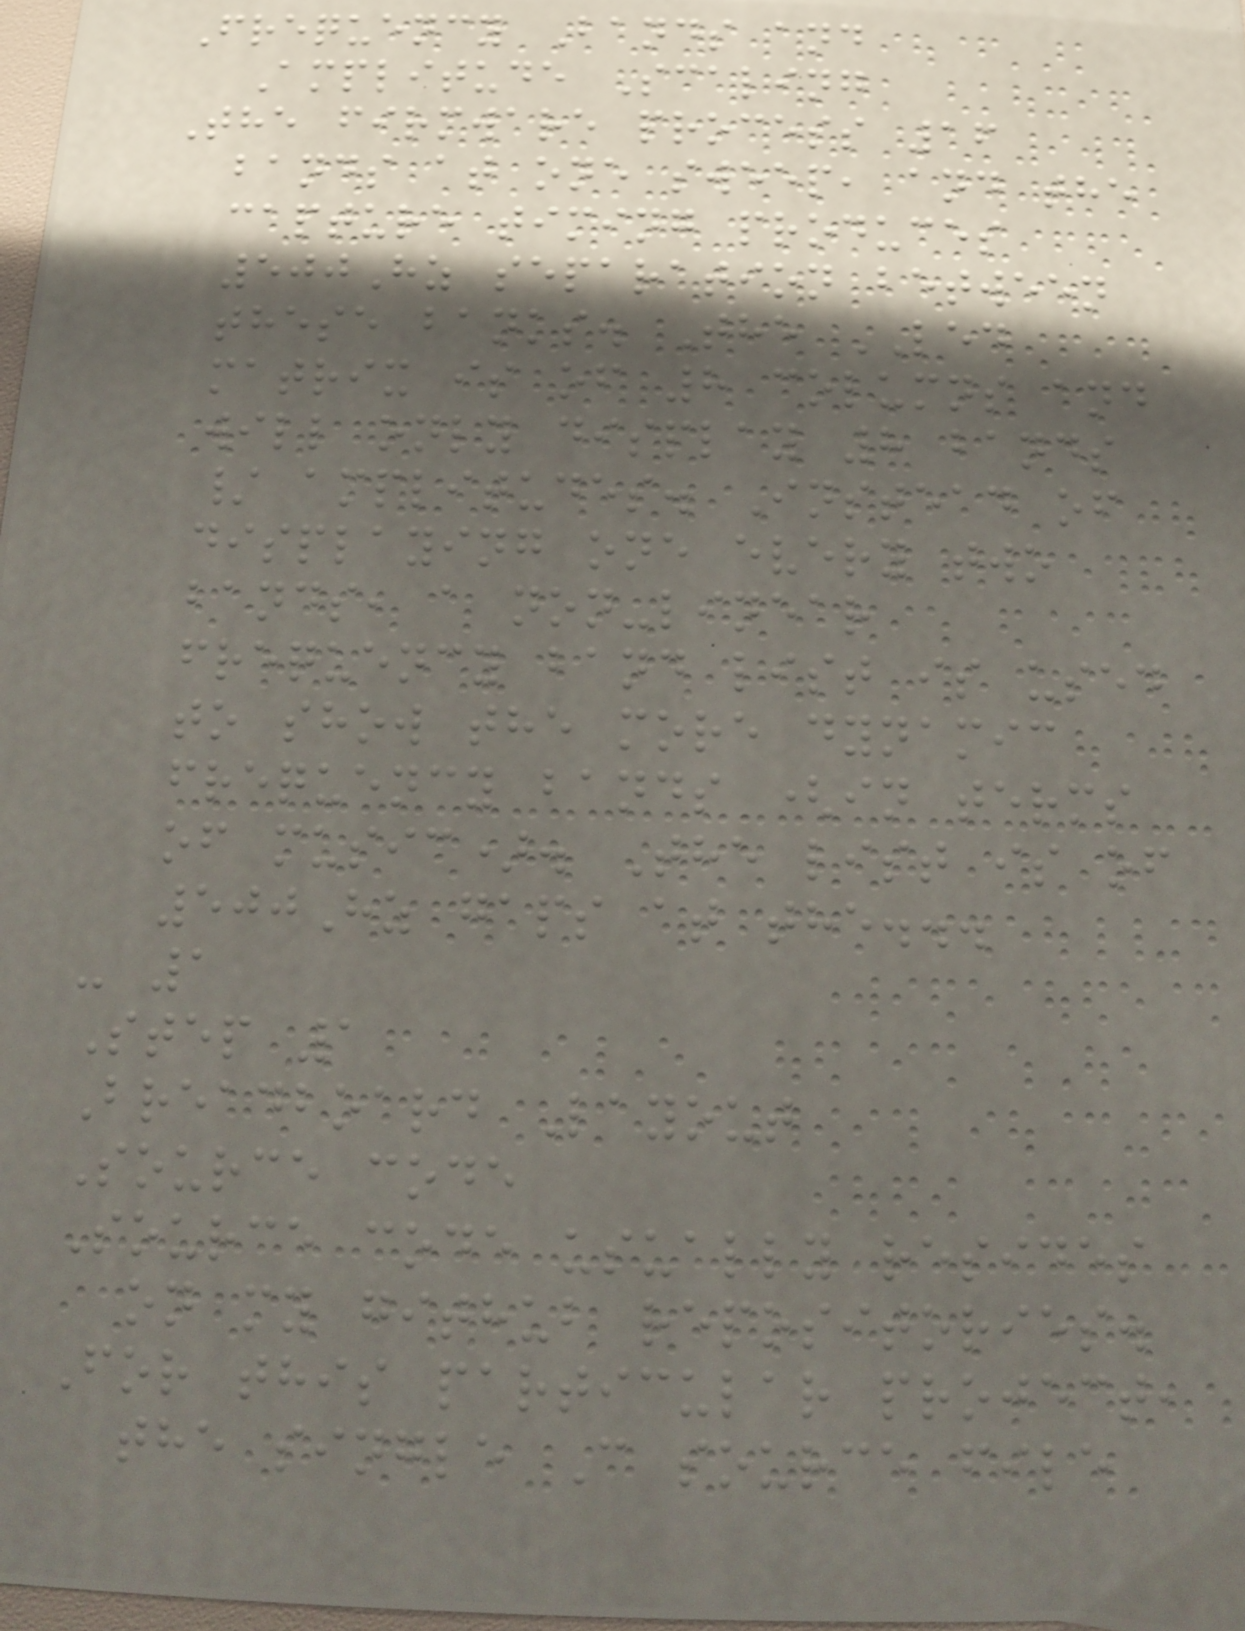Frequency Bands and
Amplitude Scaling
The firmware process 16
bands at one sweep, and the
capture timing produces
500Hz separation between
these banks. The LED
matrix is of 8 columns and
will only display 8 bands
/ amplitudes. Instead of
displaying one every two
bands, a non-linear
frequency band list is used
to show the more dynamic
frequency bands (in terms
of music). The list is of
500Hz gaps at the...
- 1
Step 1
Breadboard Layout
Source code
Source code usually resides
on my github repositories.
For this particular project,
the single C source file
